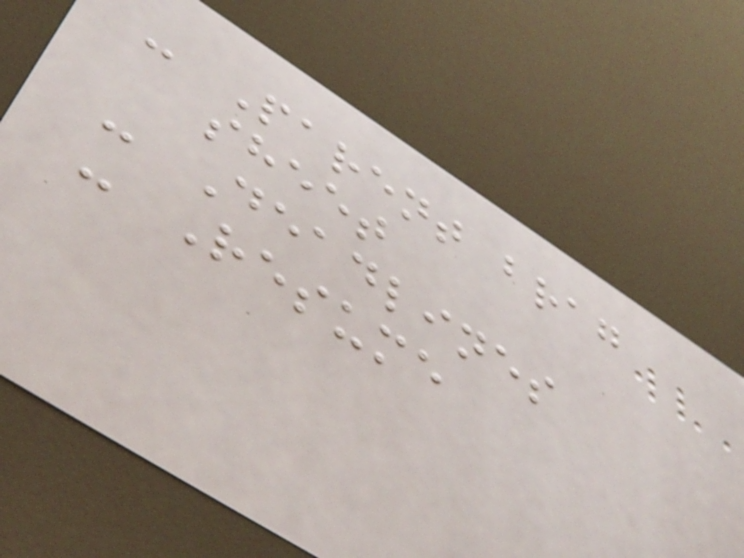- Parent brag
sheet
- Deadlines
- Resume
